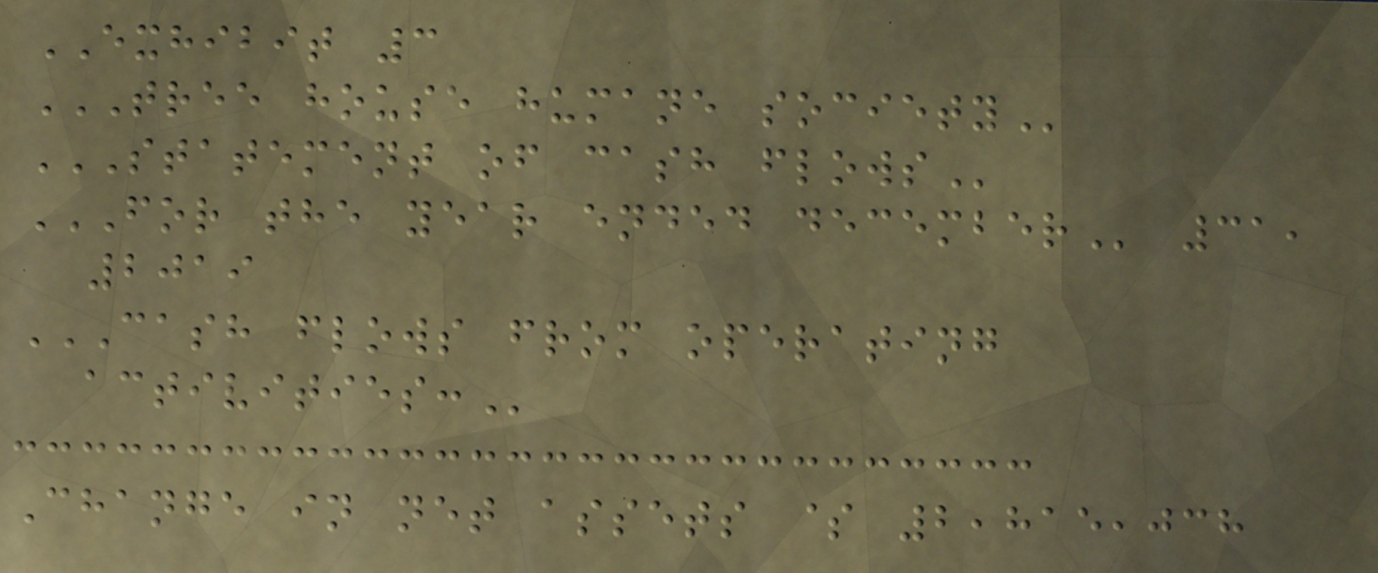EXHIBIT 3
TREE HOUSE HUMANE SOCIETY
STATEMENT OF CASH FLOWS
FOR THE YEAR ENDED DECEMBER 31,
2019
CASH FLOWS FROM OPERATING
ACTIVITIES:
Change in net assets $ 2,815,038
